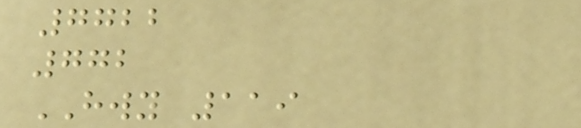7722
772
HWY 119
